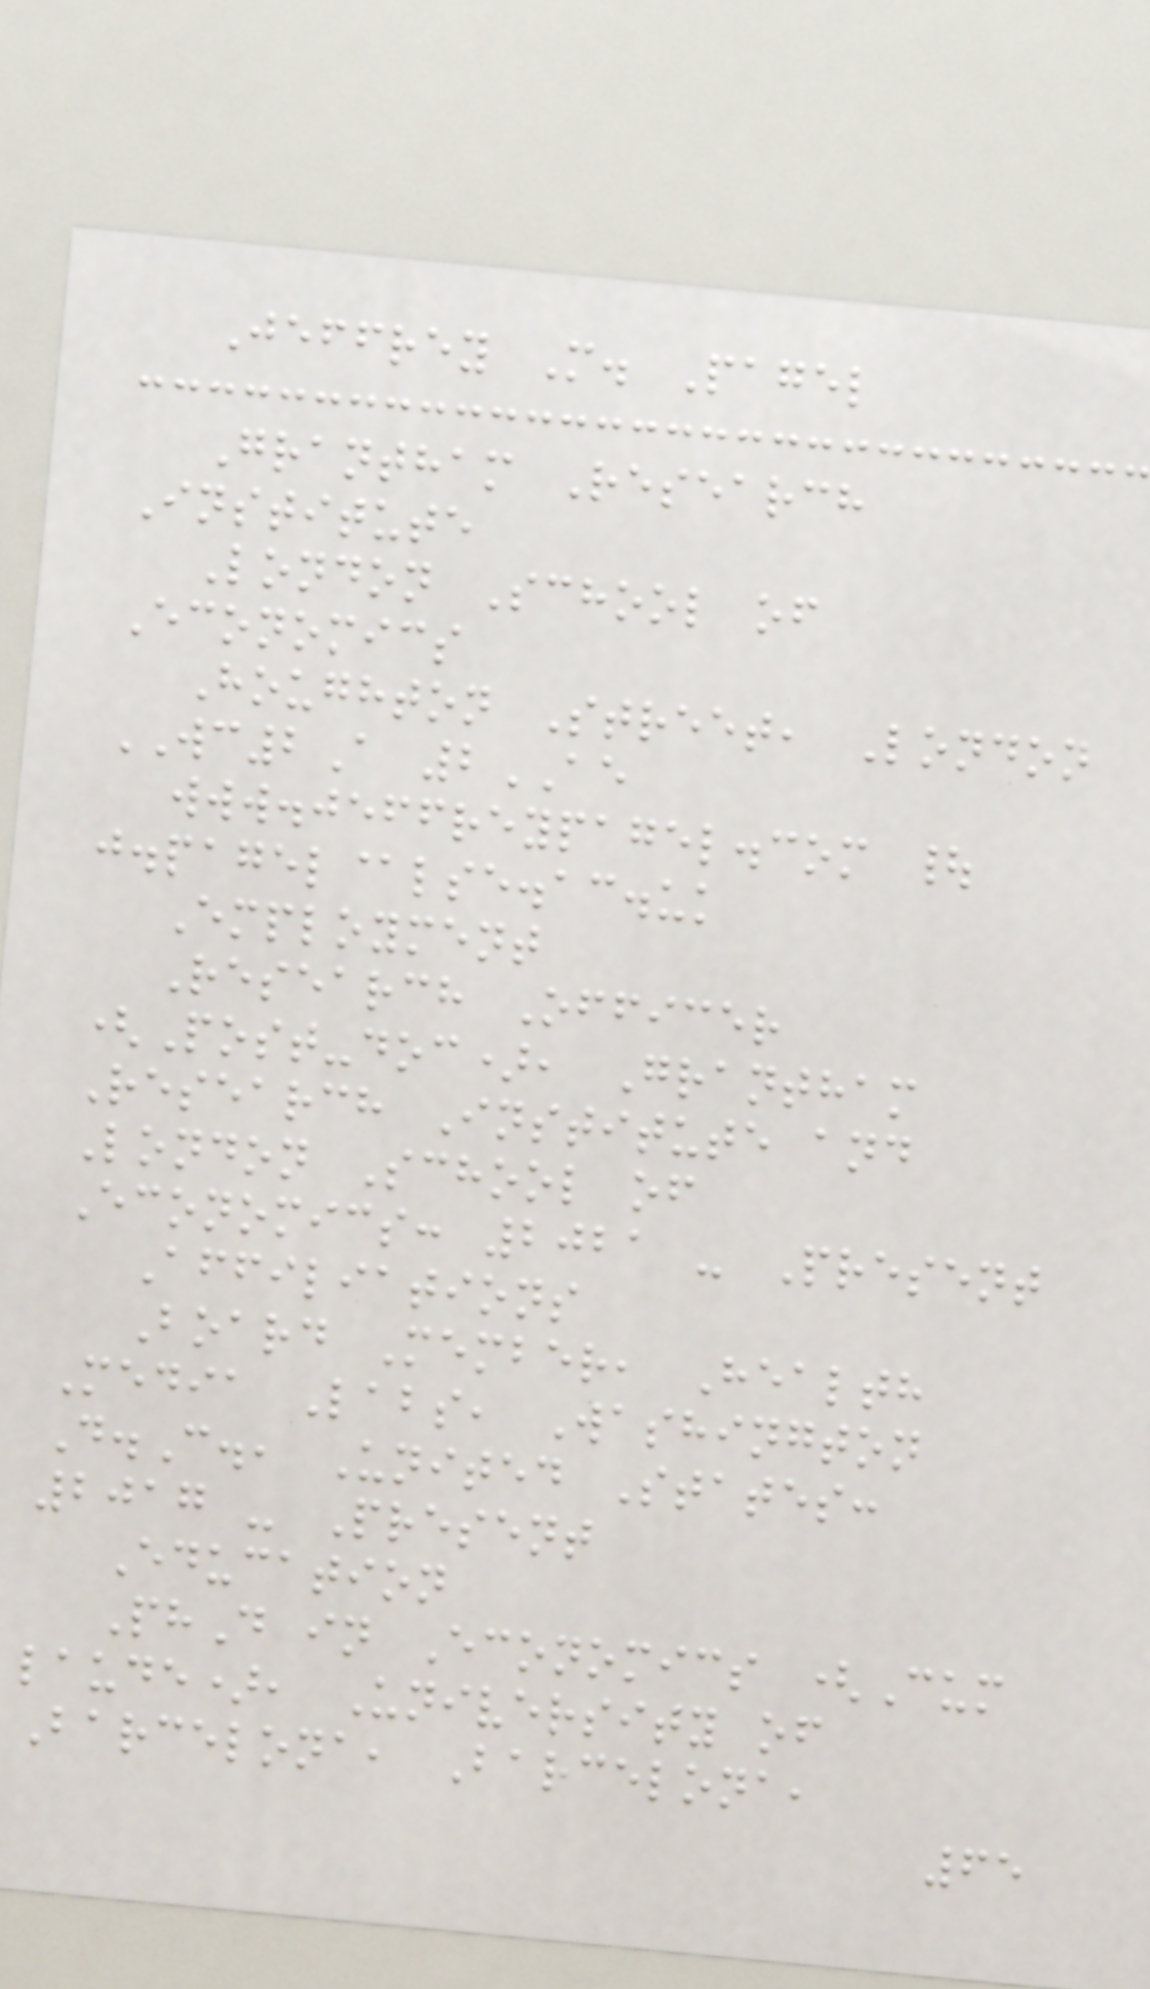Jeffrey M. Pagel
Grantham Research
Institute
London School of
Economics
Houghton Street, London
WC2A 2AE
www.jeffreypagel.com |
j.pagel@lse.ac.uk
Employment
Research Officer
(Post-doc), Grantham
Research Institute and
London School of
Economics: 2021 - Present
Affiliations
Board Member, Health
Media Labs, Washington
D.C., United States:
2017 - Present
Education
PhD in Economics (Cum
laude), University of
Barcelona, Barcelona,
65
